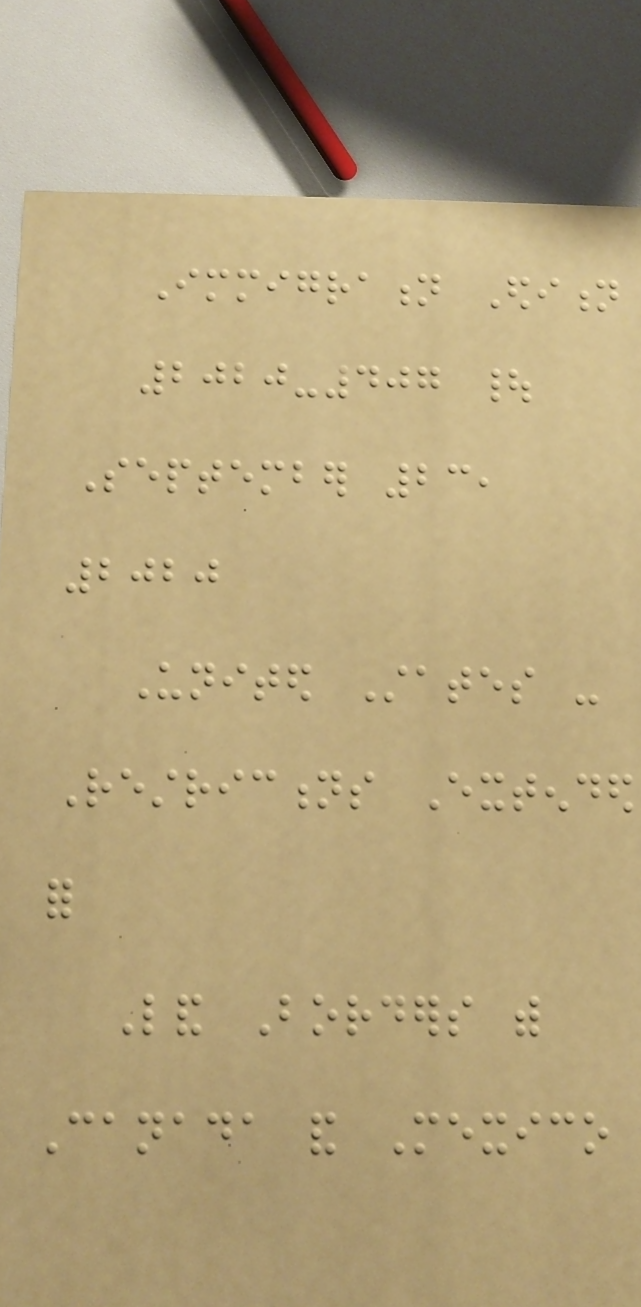Immigration Edition
2020-407 |
September 23,
2020
United States -
Restrictions Extended
for
Land Borders with
Canada and Mexico
